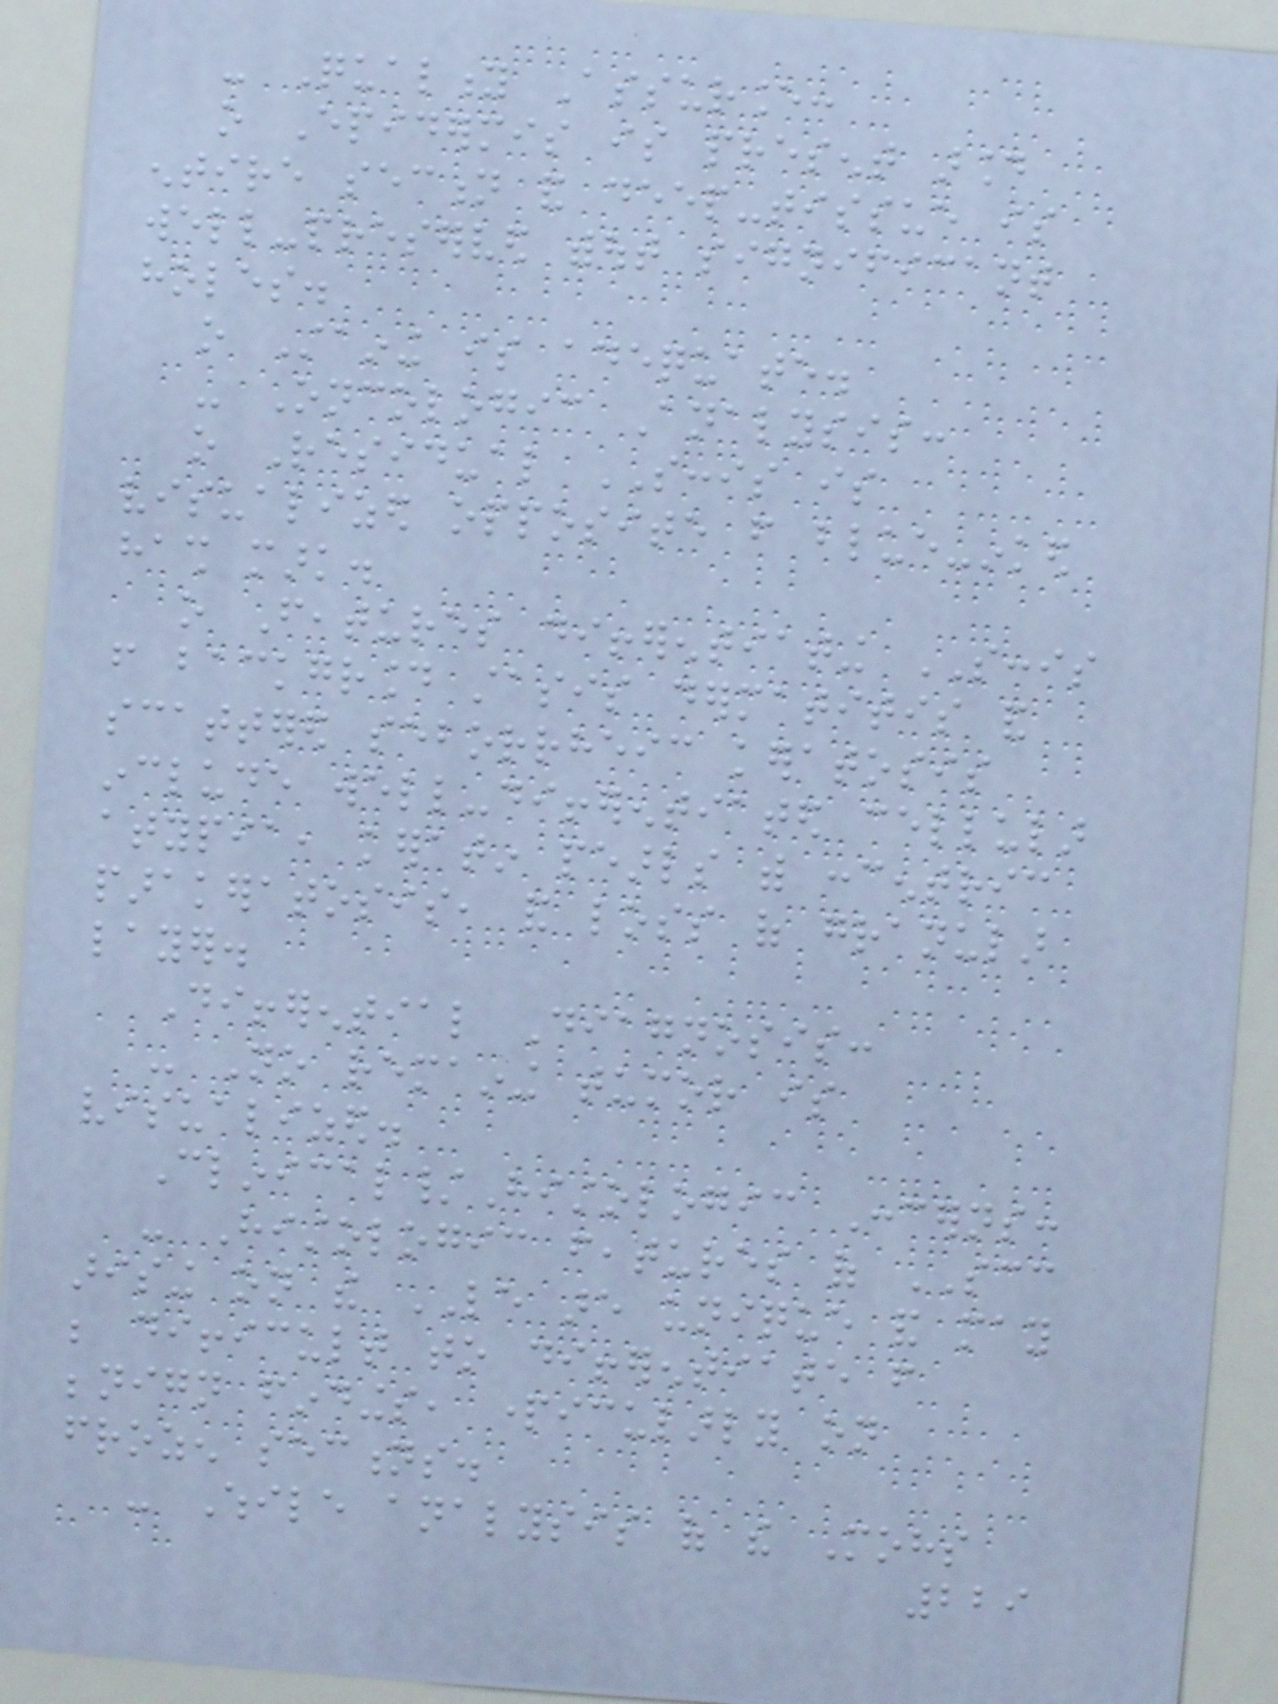- Quality Assurance:
o Epidermis is present around
entire section and deep-tissue is
well-preserved without significant
holes.
o Staining is adequate.
- Oncologic Analysis:
o Residual SCCIS is
visualized opposite from blue-inked
hash mark.
o Features differentiating SCCIS
from background stasis dermatitis and
scattered seborrheic keratosis
include well-differentiated cellular
atypia, keratin pearls with concentric
parakeratosis, and loss of granular
layer.
Differential Diagnosis:
- No remaining tumor is
visualized.
Clinical/Histologic Concerns:
- Histologic features of SCC
arising on the LE are unique and may
be difficult to differentiate from
benign findings, particularly on
frozen sections.
- While analysis of the Mohs
229
